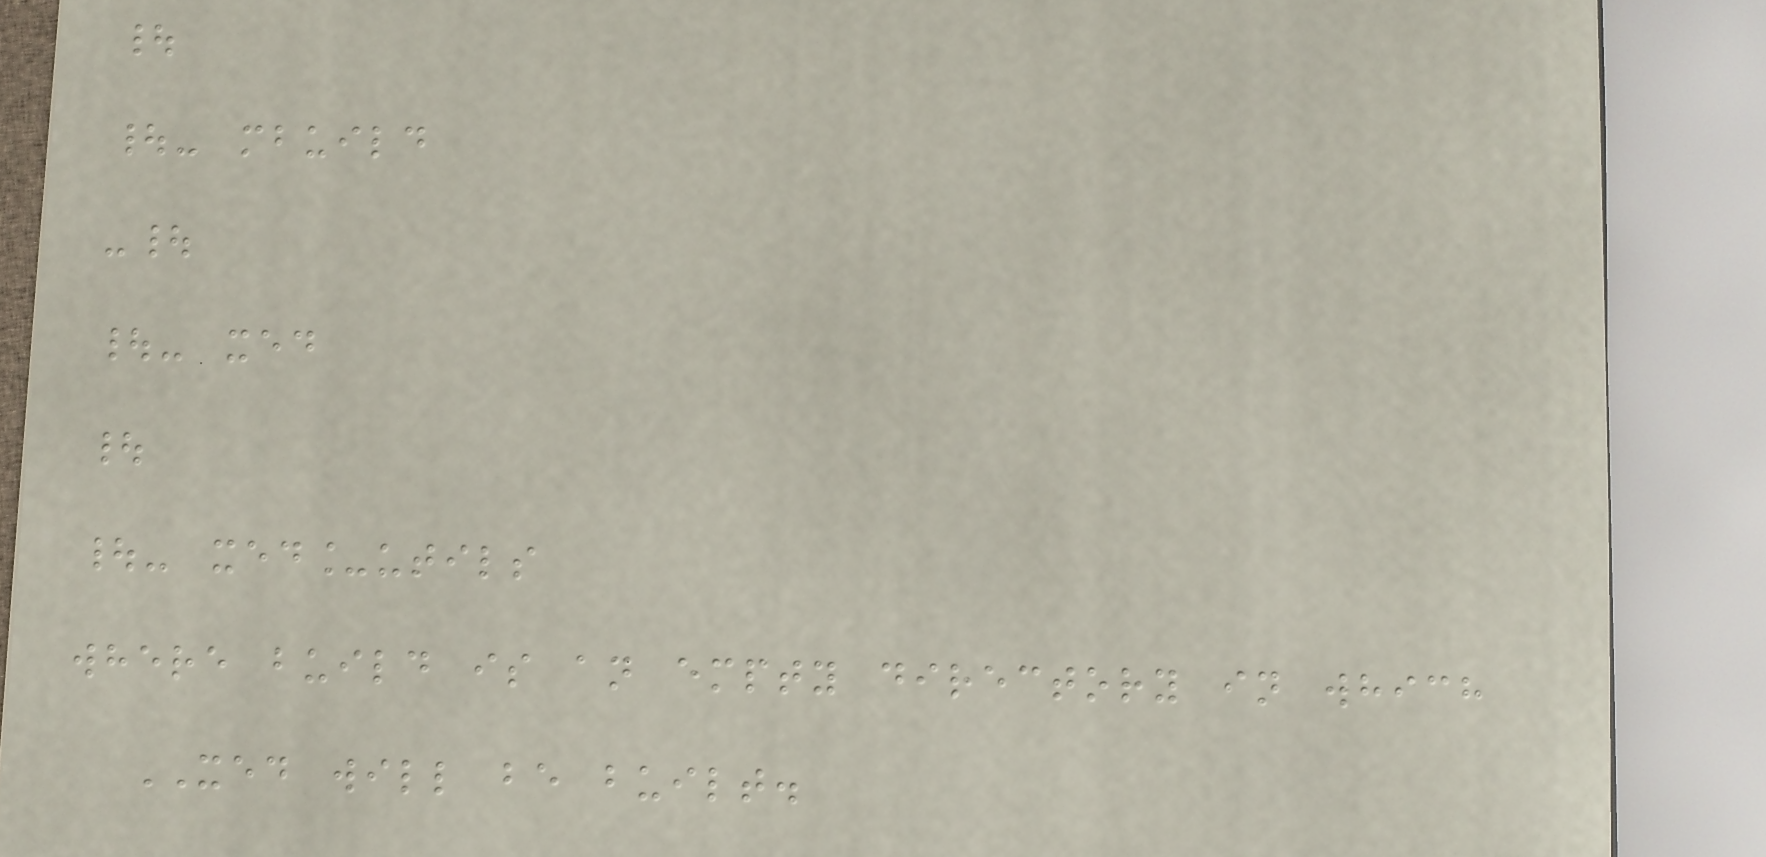|
|- mbuild
-|
|- xed
|
|- xed_utils
where build is an empty directory in which
XED will be built.
